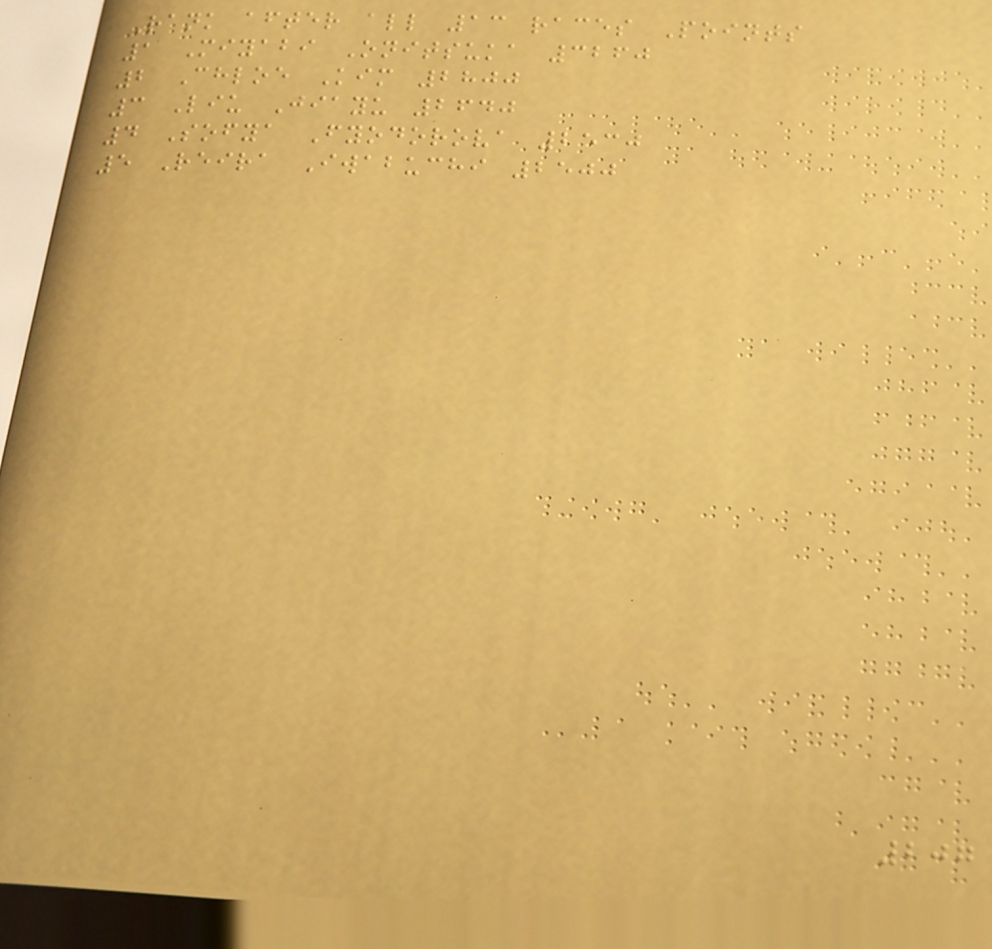Rank after all 13 races Points
1 Miyabi Onitsuka 3260
2 Chloe Kim 2800
3 Liu Jiayu 2640
4 Sofya Fyodorova 2530
5 Reira Iwabuchi 2500
207
